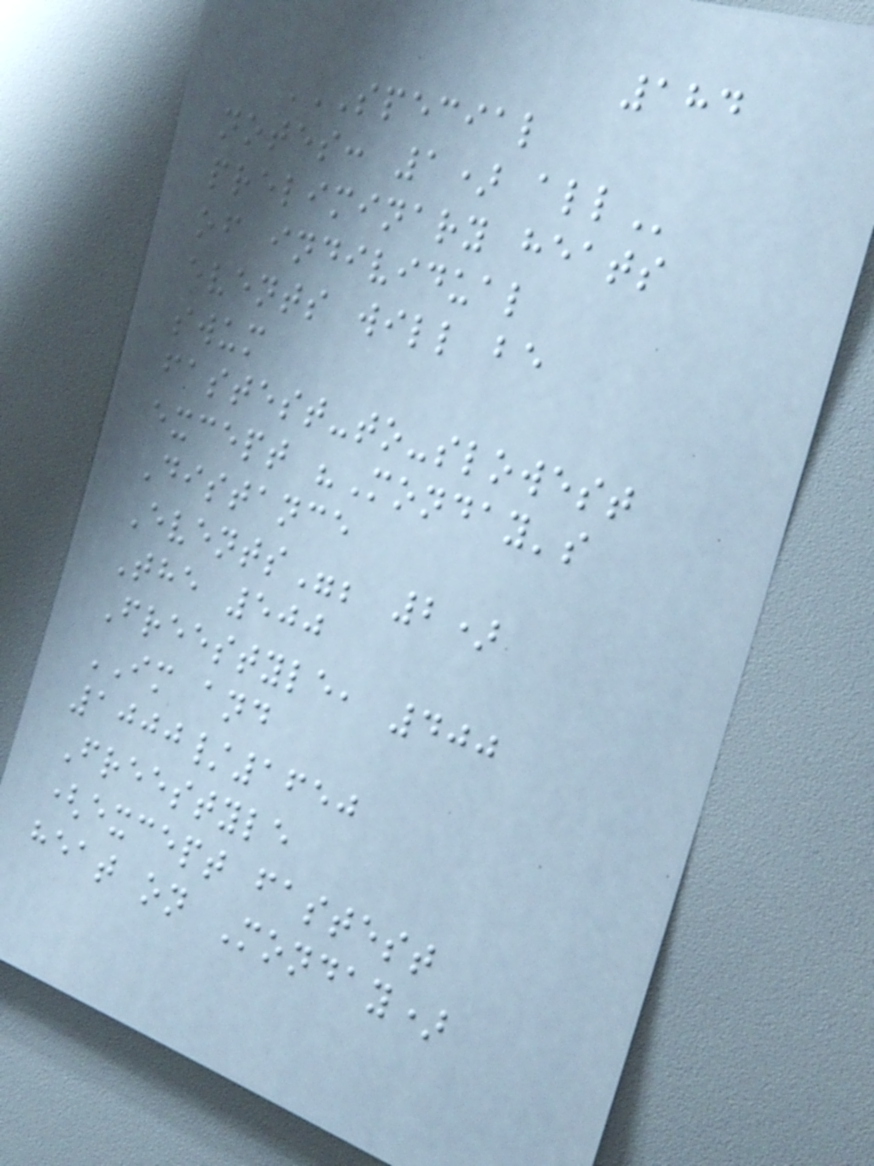184
SPECIAL
NOTES: 1) ALL
preliminary heats
of individual
events will be
swum
fastest-to-slowest
except "Monday's
Distance
Events"; 2)
The 500
Freestyle, 400
IM and
1000/1650
Freestyle
(except fastest
heat on Monday)
